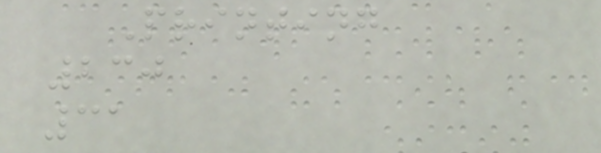Printing
230
31
